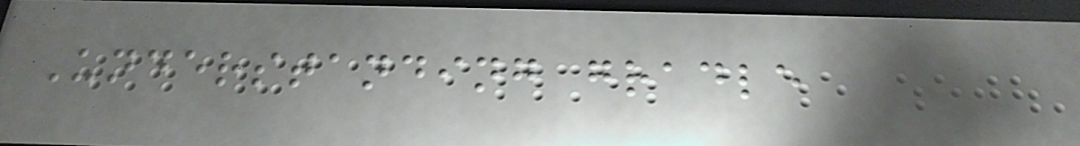Understanding gradle
